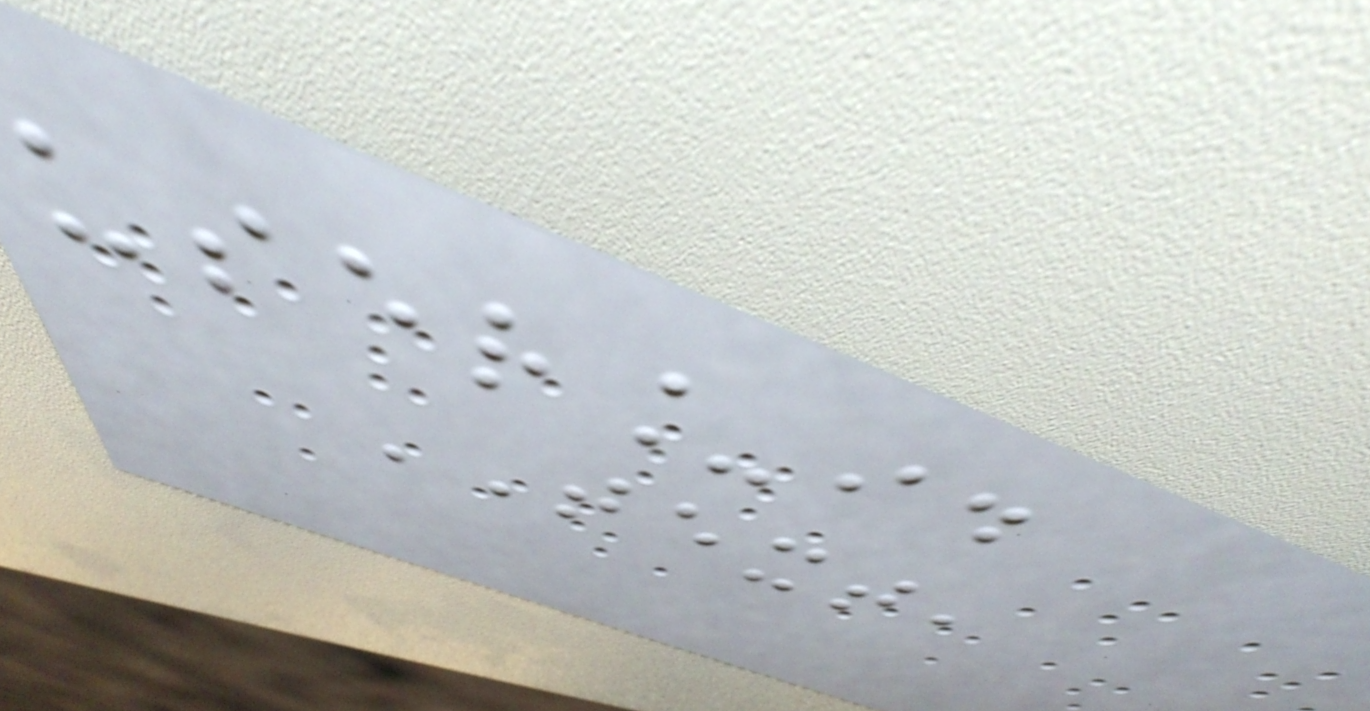user_id
TEXT,
